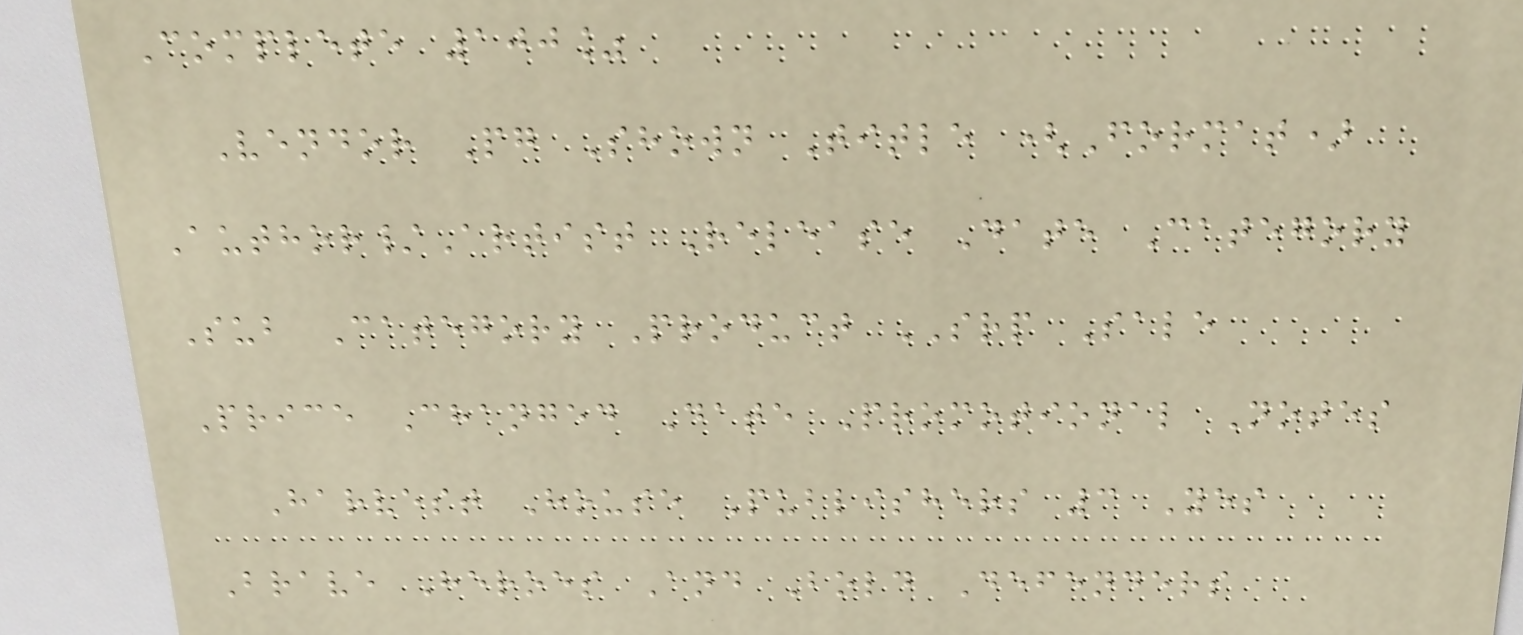Complete 100%
Vendor Pg Shown Title (Format)
Author/Artist Release Date Category
Sub Category Product SRP Sale
Price Changed Date Promotional Notes
Harvest House Publishers 3 Yes
Brave Heroes And Bold Defenders
